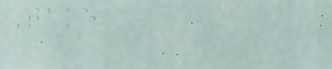Take
